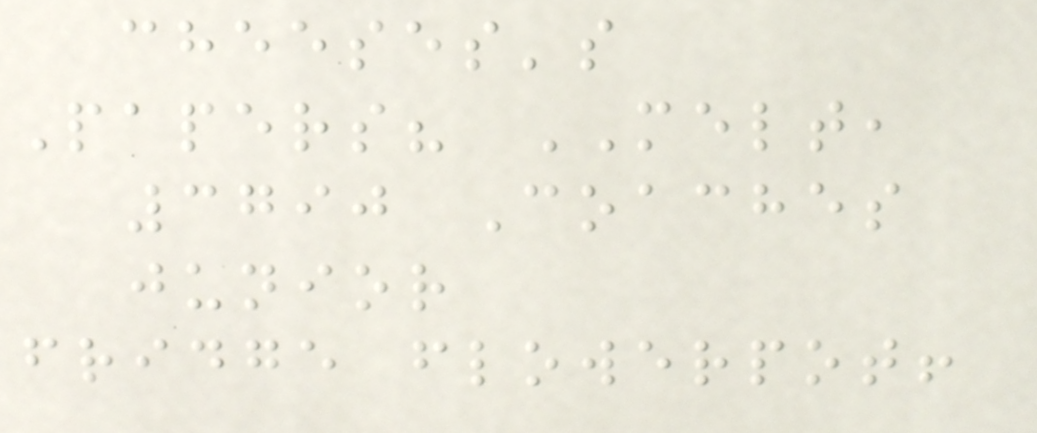cheeses's
Papers? MELT,
3790 Coaches
junior
fridge flowerpot!
